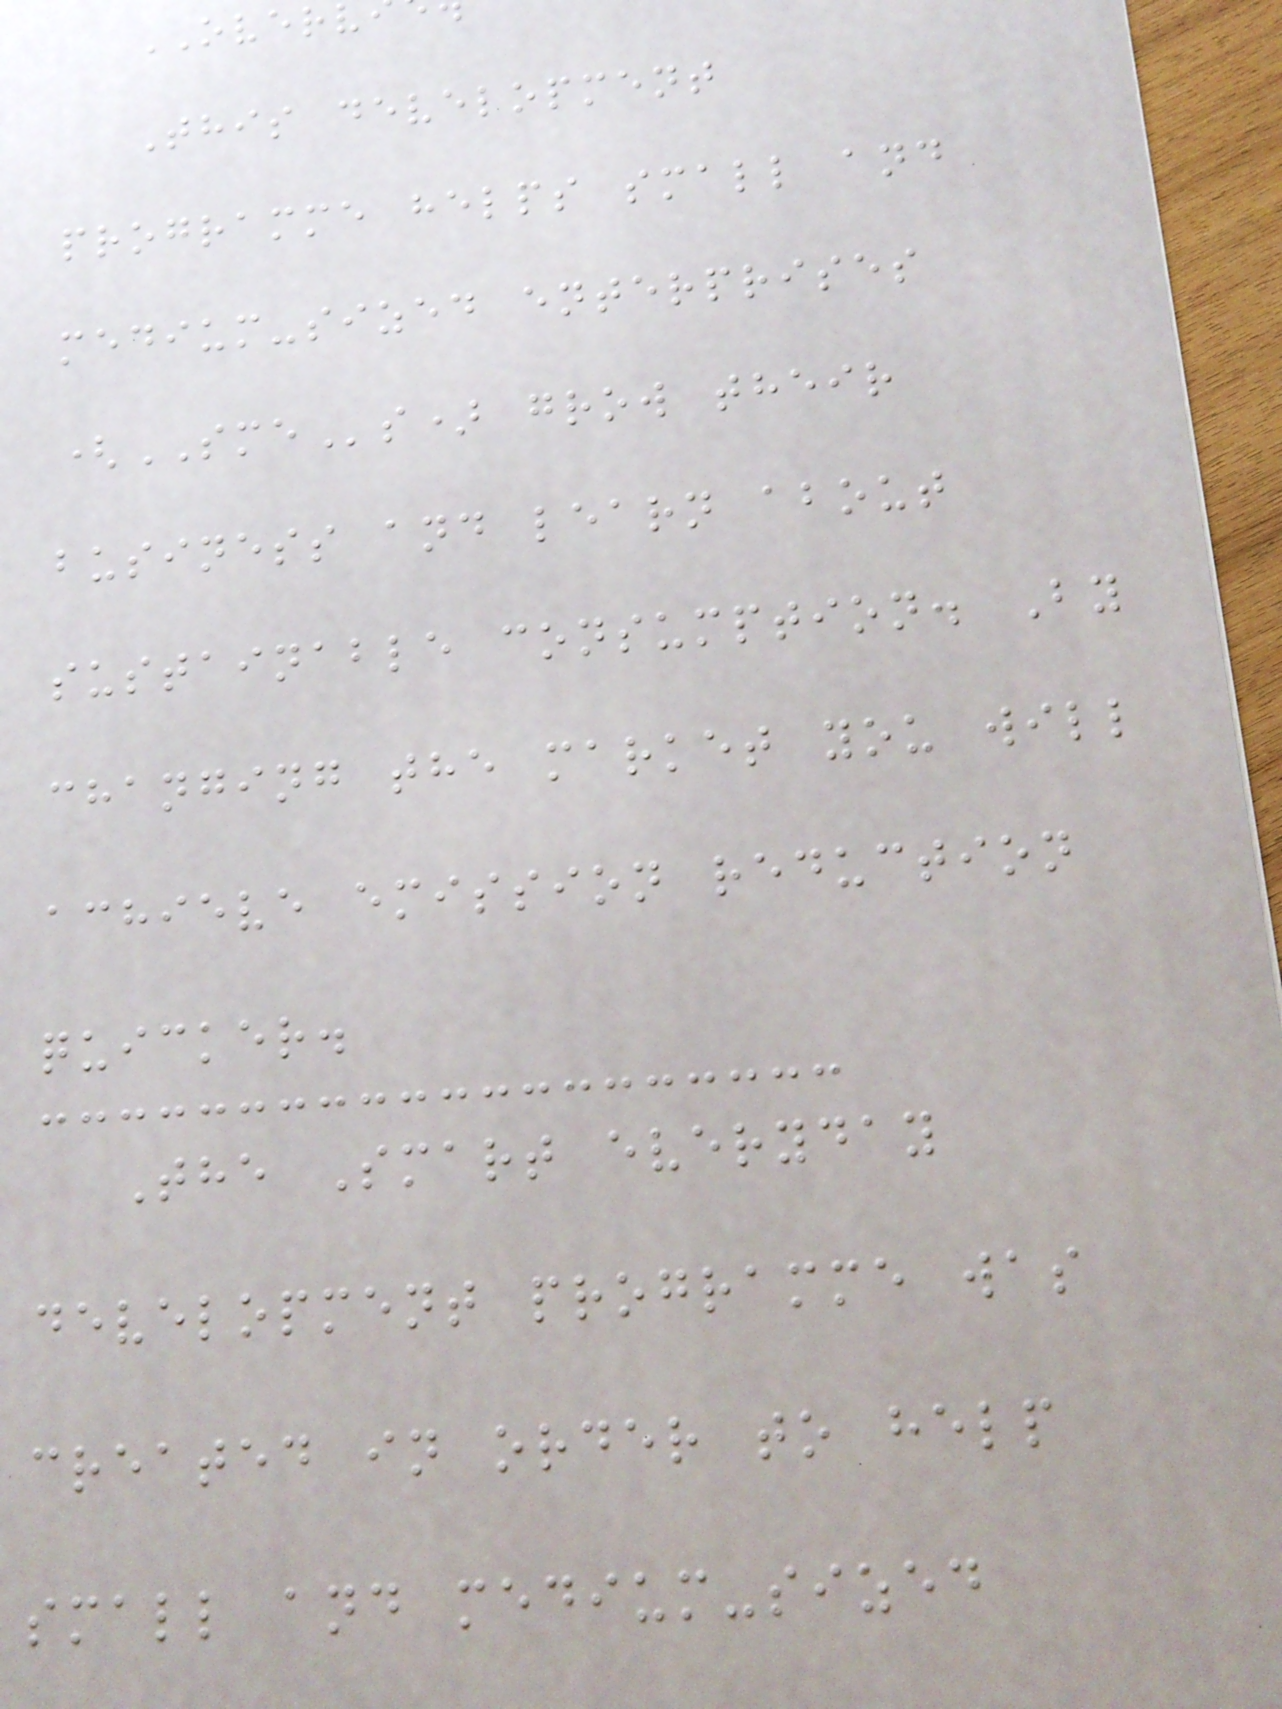OVER
This development
programme helps small and
medium-sized enterprises
(SMEs) grow their
business and learn about
sustainable consumption. By
changing the market you will
achieve emission reduction
quicker.
The Smart everyday
development programme was
created in order to help
small and medium-sized
